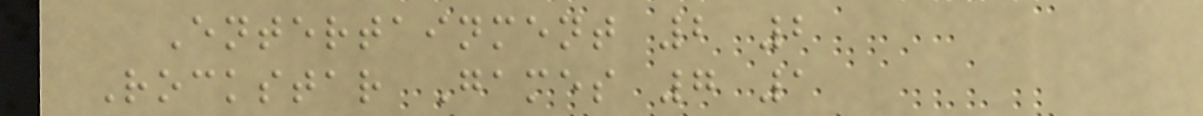Entertainment 2 2
Rockstar Games 7 1
